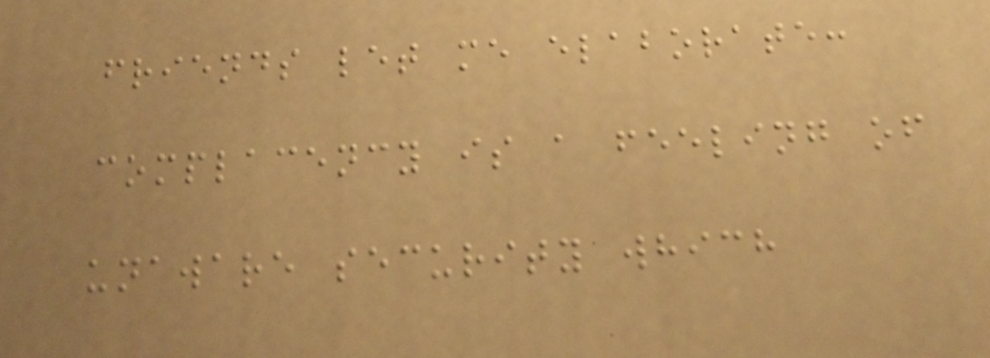friends let me elaborate:
complacency is a feeling of
unaware security which
